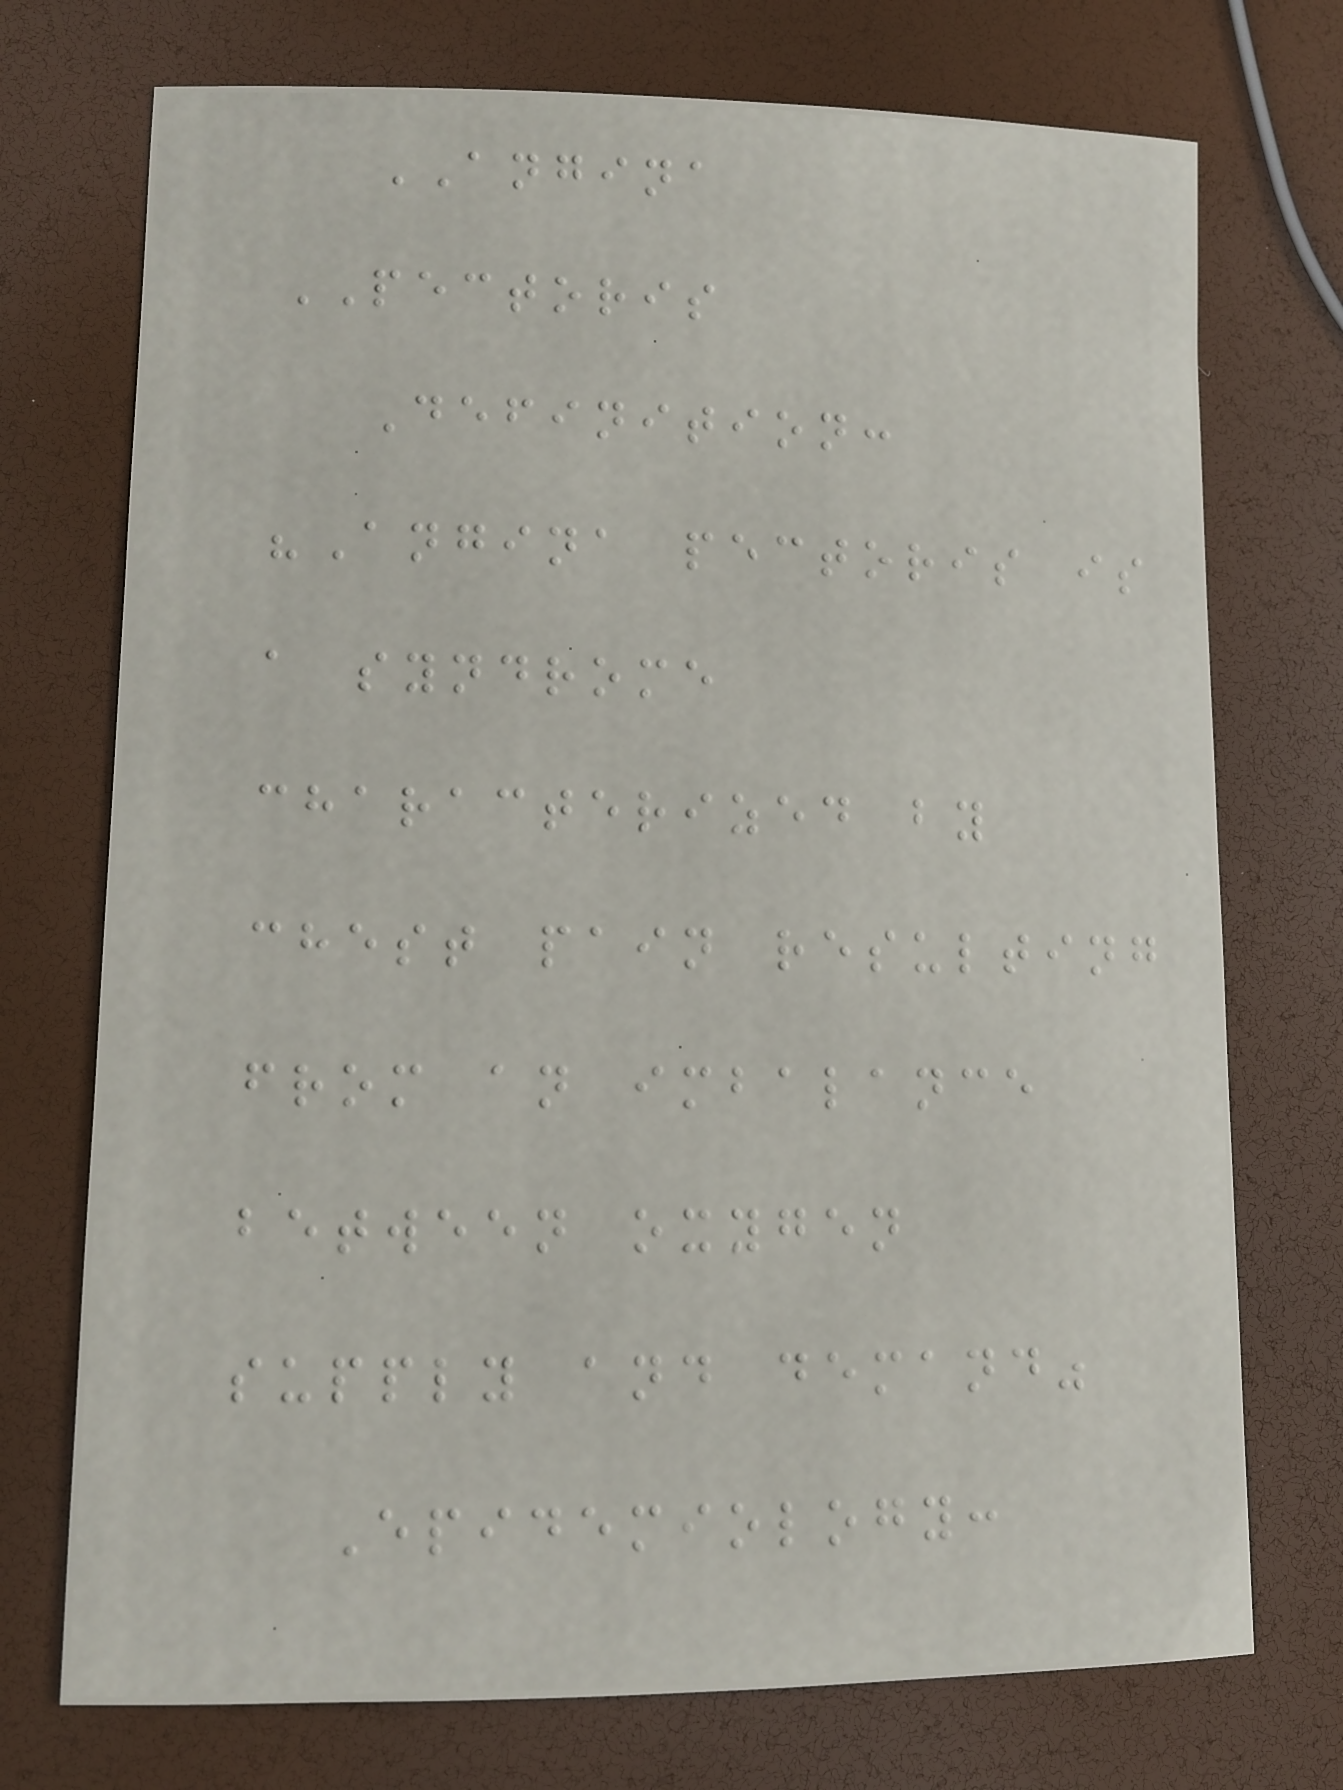ANGINA
PECTORIS
Definition:
"Angina pectoris is
a syndrome
characterized by
chest pain resulting
from an imbalance
between oxygen
supply and demand"
Epidemiology:
